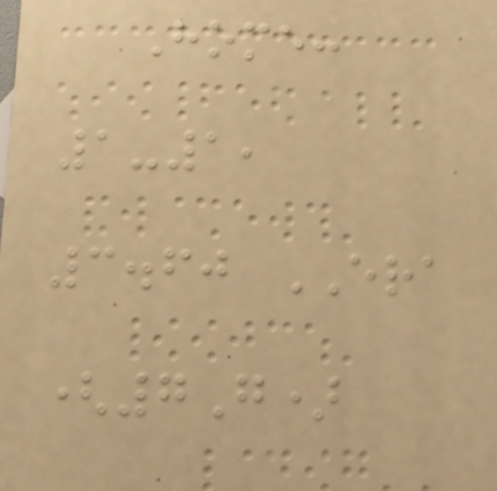Home:
1-1,
3.60 ERA
(7G)
